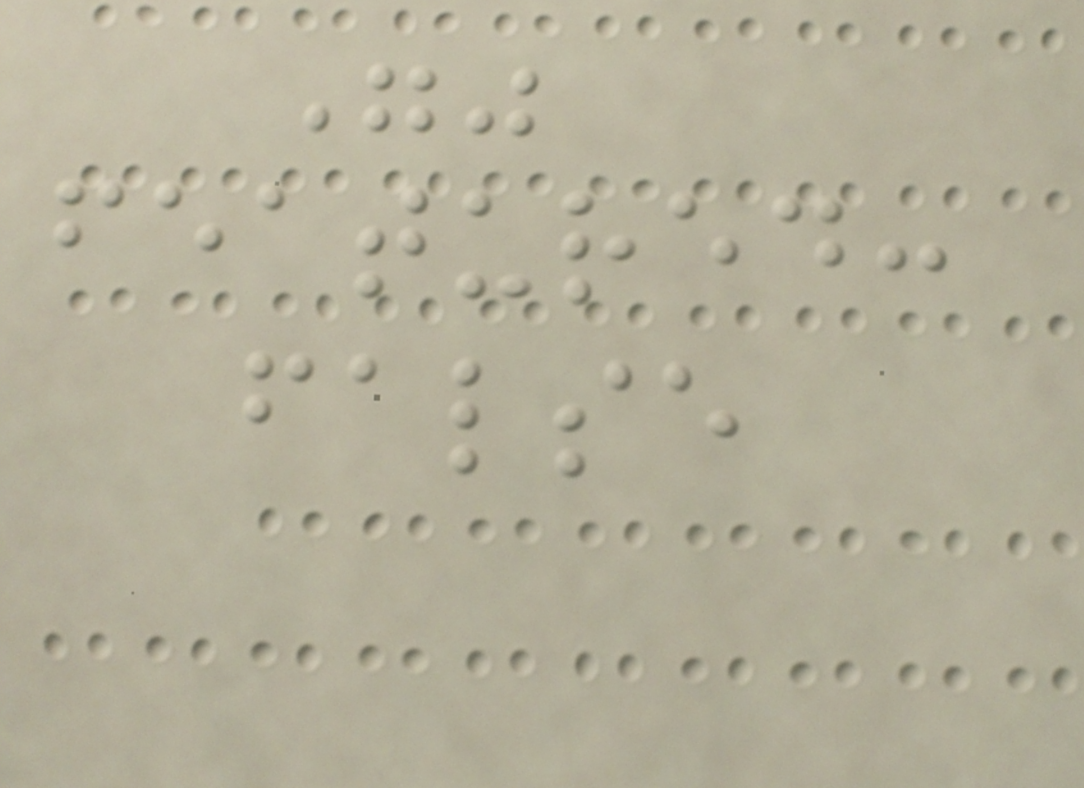""
featured:
false
